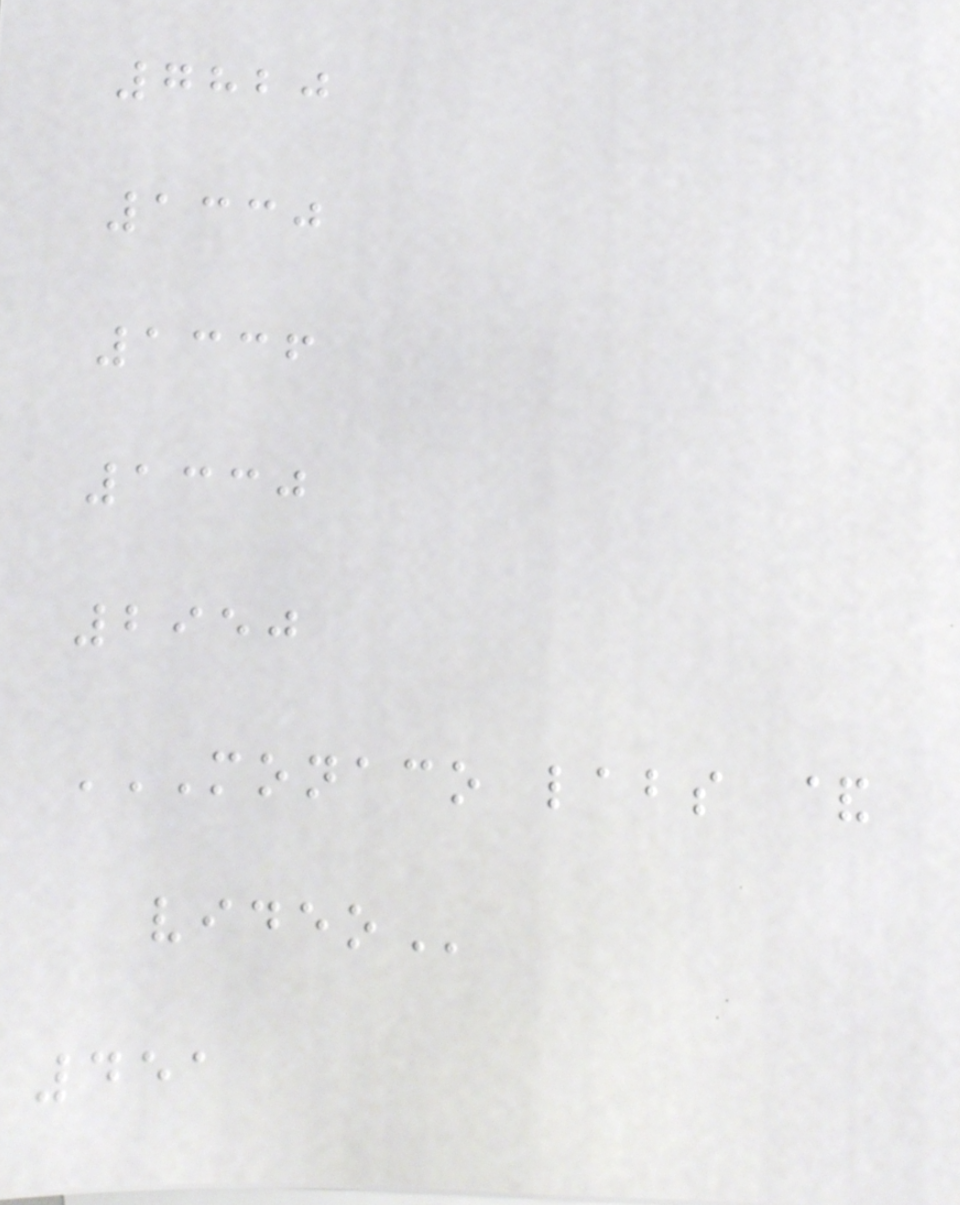7820
1330
1336
1330
2950
MONACO LABS &
VIDEO
451
